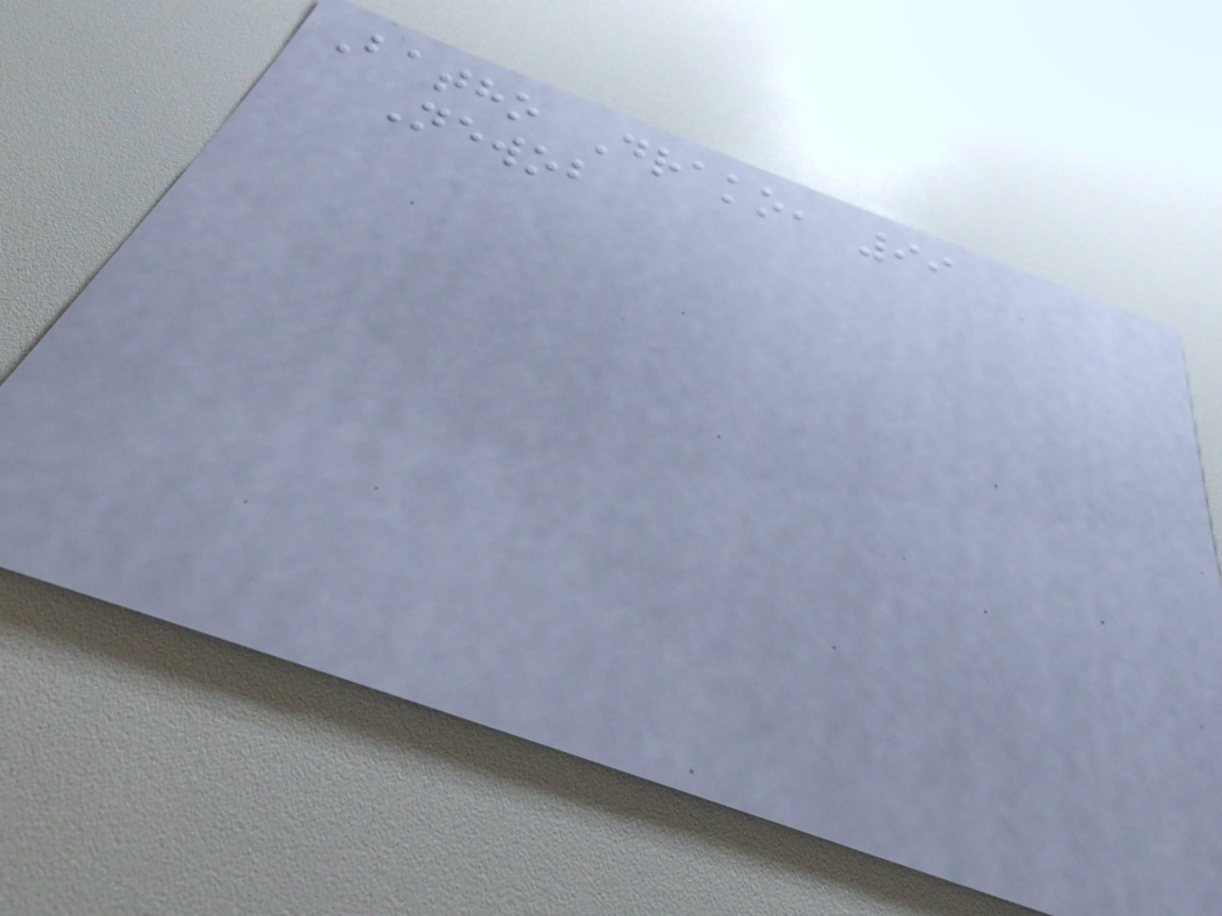Batho Drako, 99
Newob
